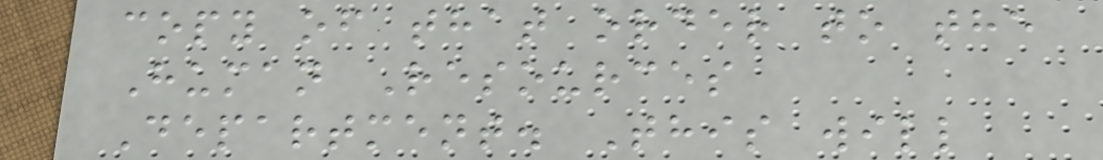copy of that order to the
Human Resources
Department. This will
